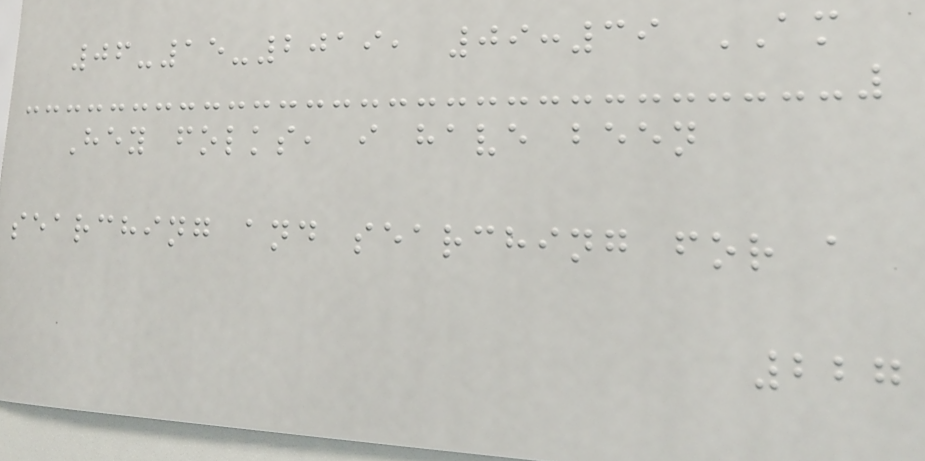06-15-2019, 09:39 AM
Hey folks, i have been
searching and searching for a
227
